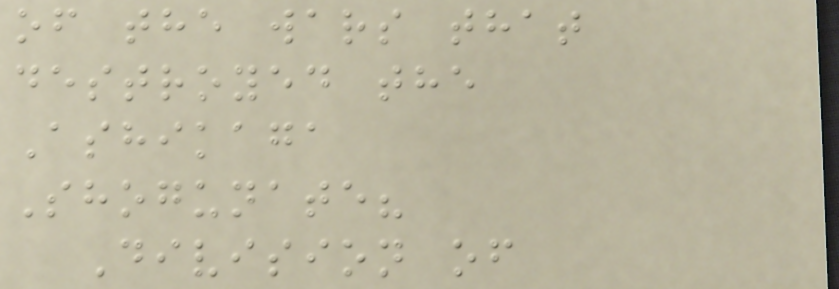of the wars that
destroyed the
Ashikaga
Shogunate?
Division of
